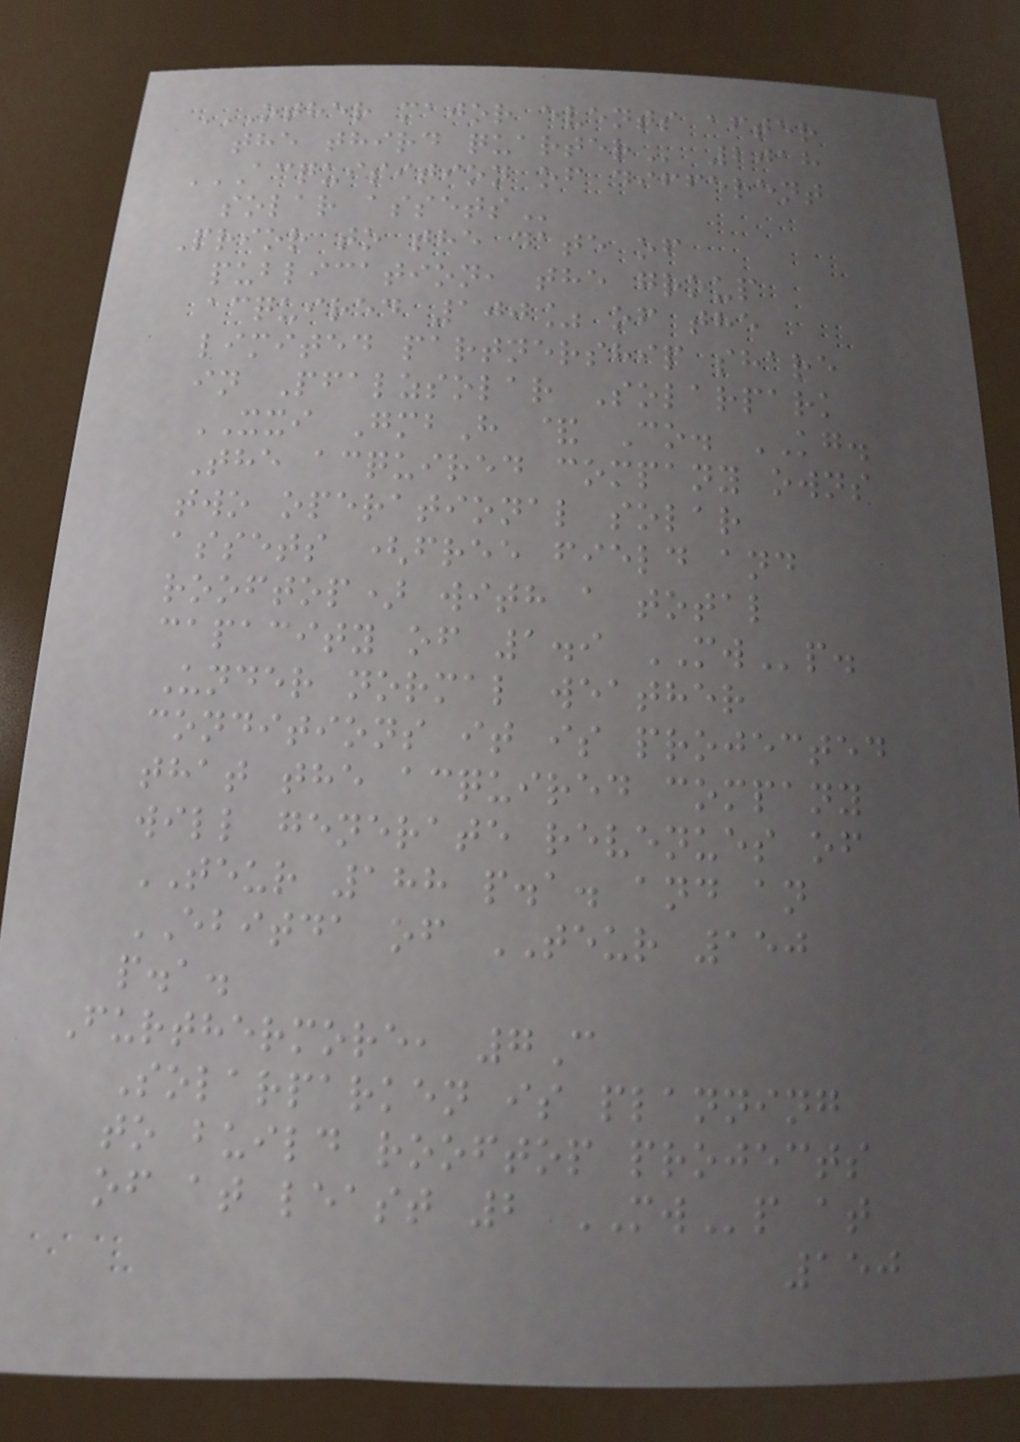OTHER MAJOR EVENTS AFTER
THE THIRD QUARTER 2018
ACQUISITION OF DIFFERENT
SOLAR ASSETS
Prior to the date of
publication, the group
acquired 100% of the
limited partnership share
in Pfalzsolar Solarpark
XXI GmbH & Co. KG.
The acquired company owns
two operational solar
assets (free field and
rooftop) with a total
capacity of 1.9 MWp.
Under normal weather
conditions it is projected
that the acquired company
will generate revenues of
TEUR 188 p.a. and an
EBITDA of TEUR 150
p.a.
Furthermore, 7C
Solarparken is planning
to build rooftop projects
of at least 2 MWp at
150
